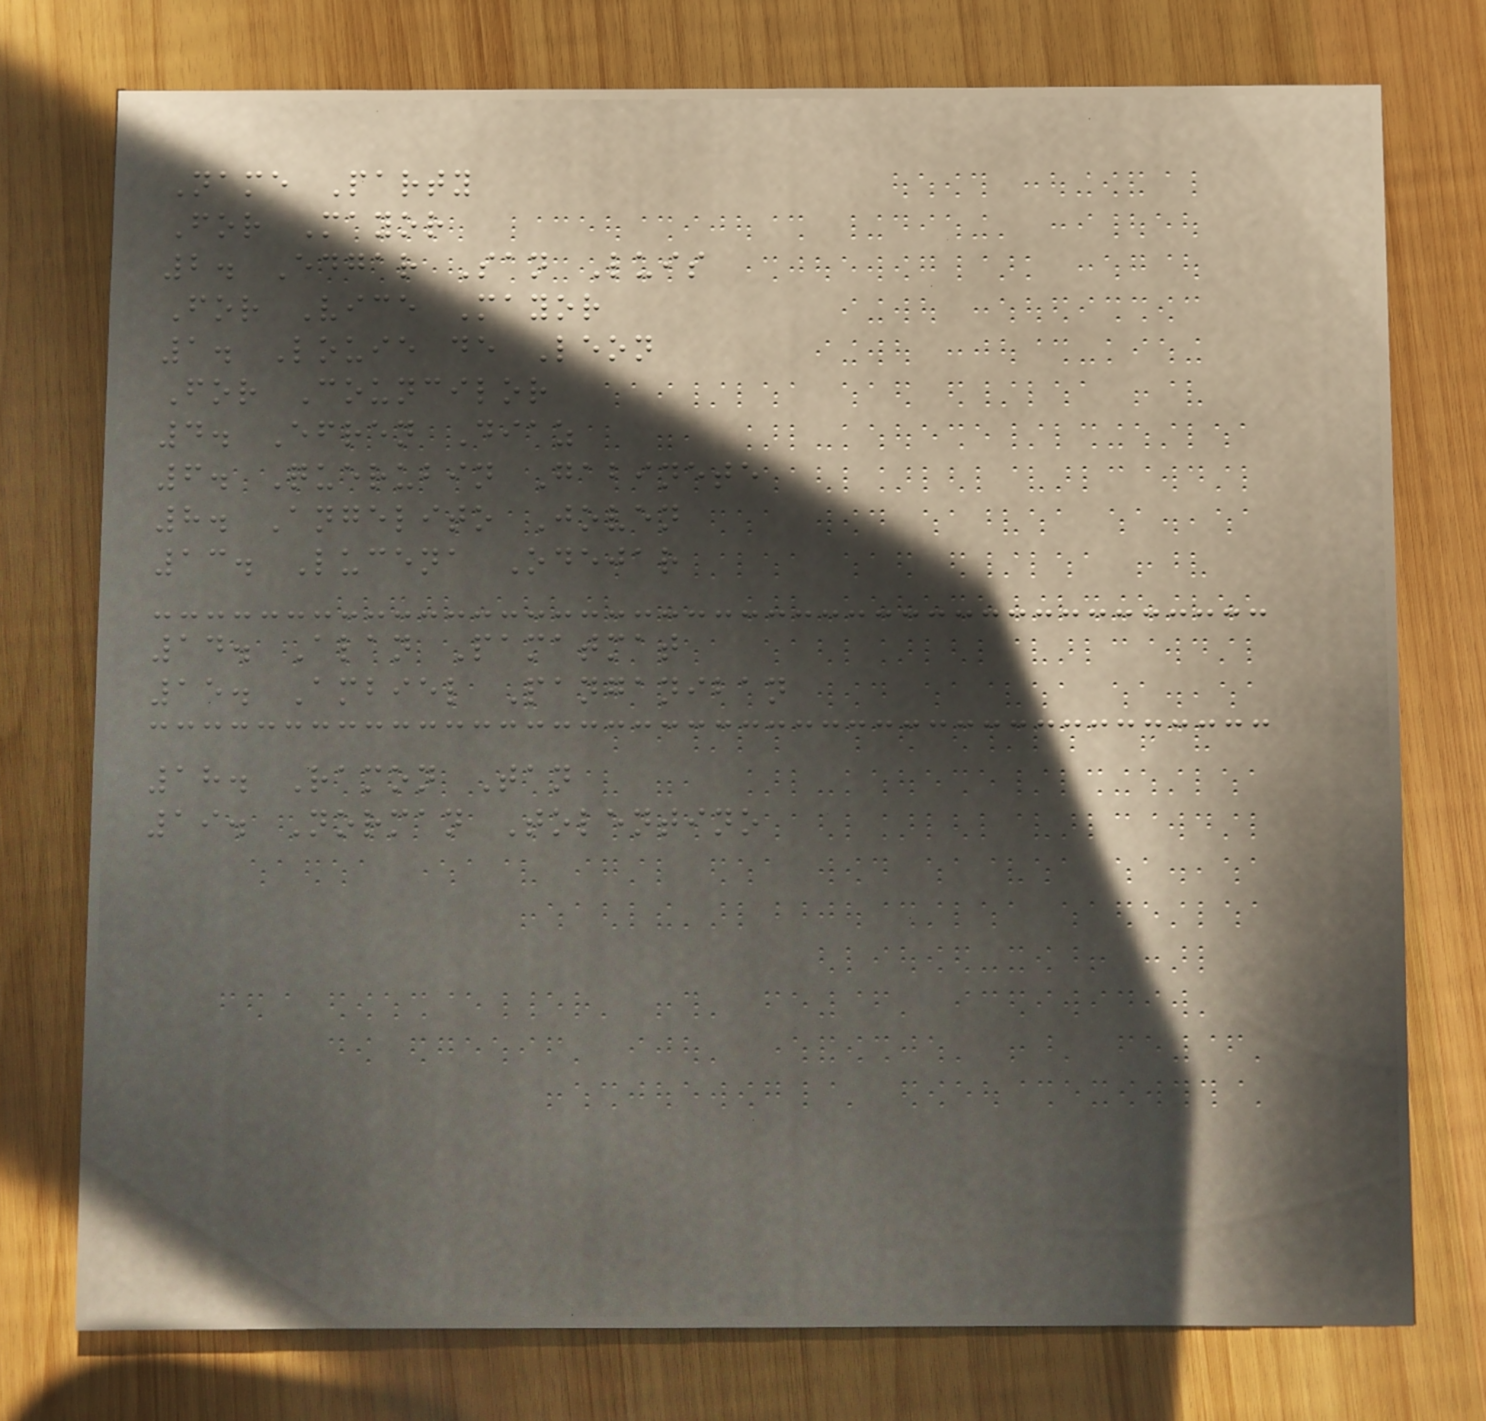Name Party
For Mayor
2. Edgar San Luis
For Vice Mayor
1. Louie de Leon
For Councilor
4. Efren Diaz
6. Querubin Gabinete
8. Angelito Joven
13. Lucena Odejar
14. Alan Pamatmat
15. Ambiel Panganiban
18. Ramon Tan
19. Norman Tolentino
